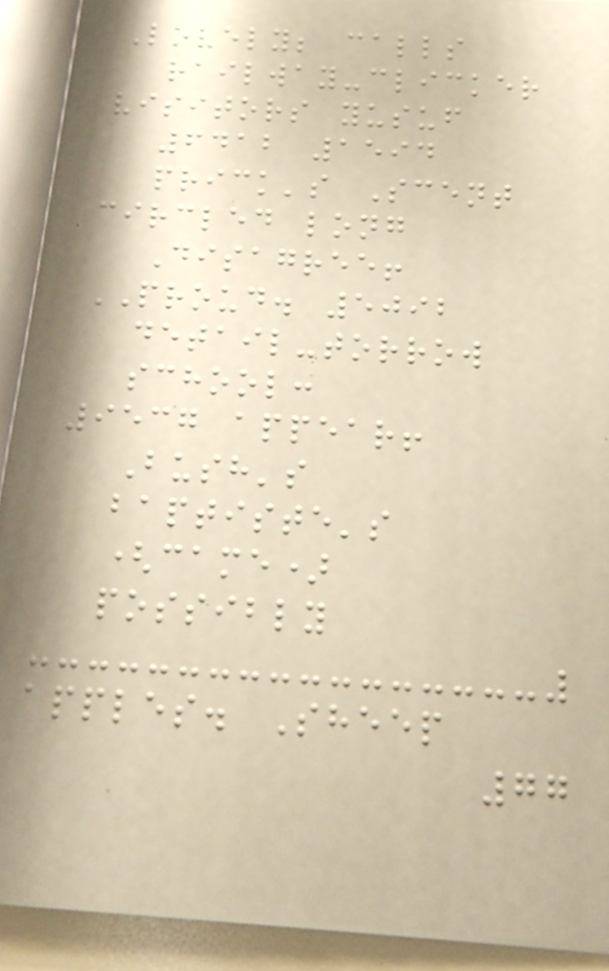Lovely; calls
railway-clicker
visitors yusuf
6412 1594
prick's Scent
circled long
Disagree!
PROUD. 5092
detail-torrow
school:
9537 appear!
Bush's
baptiste's
(came)
possibly
apples. Sheep
77
